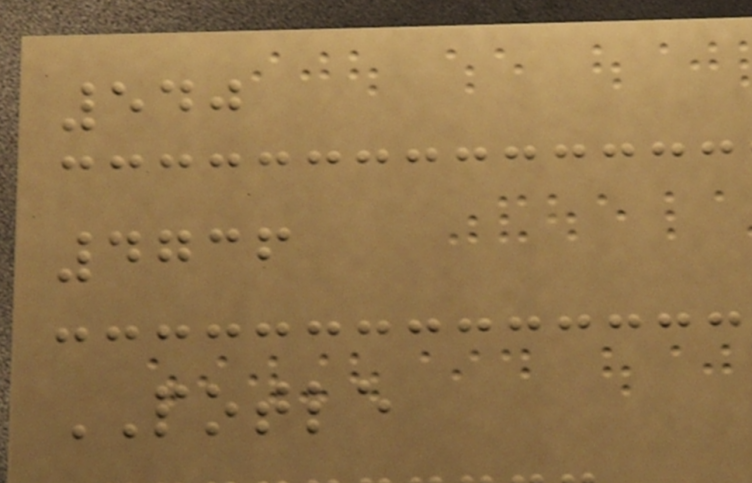540
4736
POTLE
